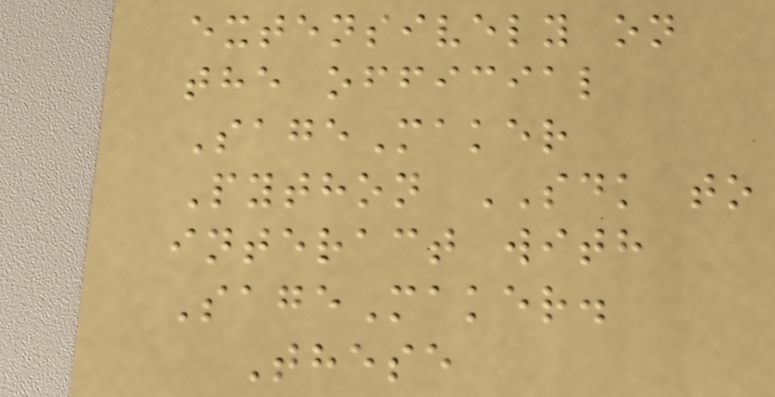extensively on
the official
SageMaker
Python SDK to
interact with
SageMaker.
These
